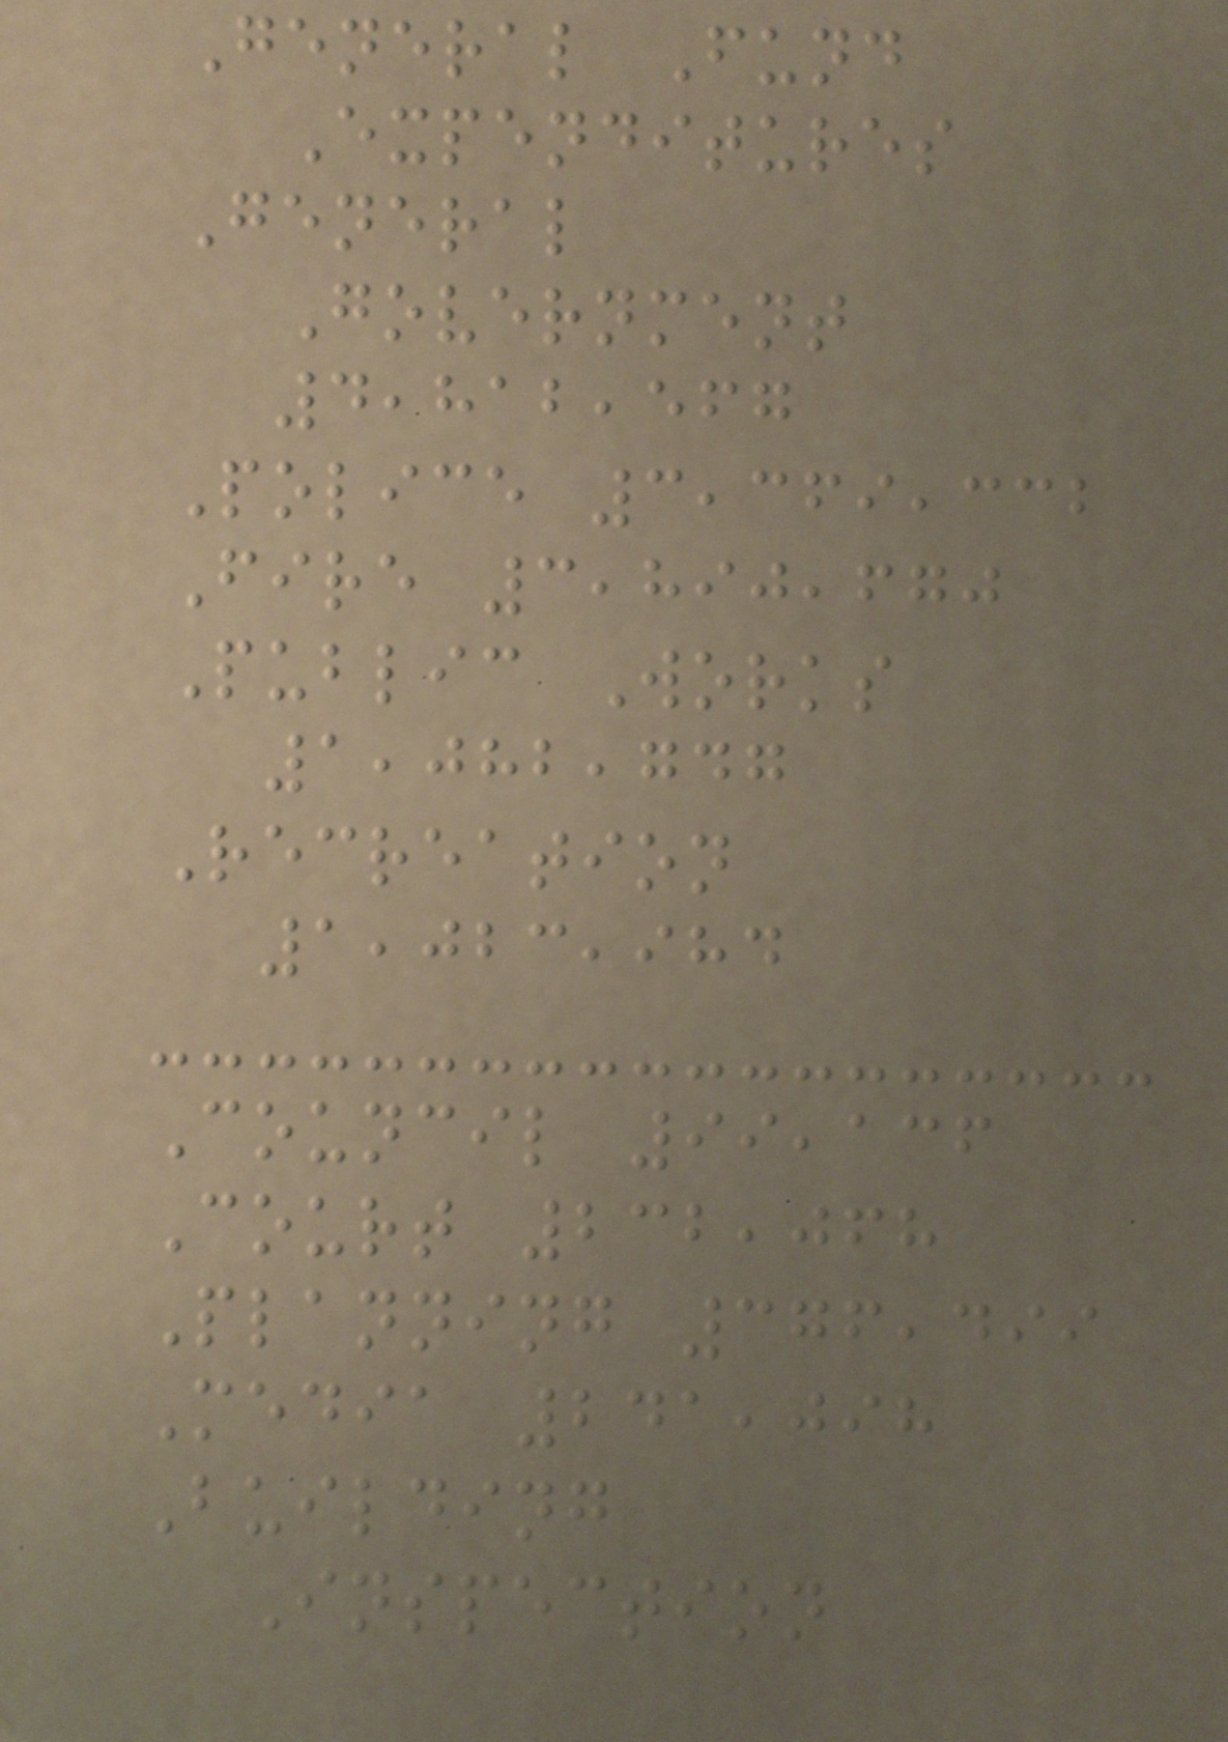General Fund
Expenditures
General
Government
4,812,567
Police 3,369,332
Fire 3,890,670
Public Works
1,082,747
Recreation
1,023,984
Council 99,136
Court 232,068
Planning 376,499
Media 241,098
Building
Inspection
